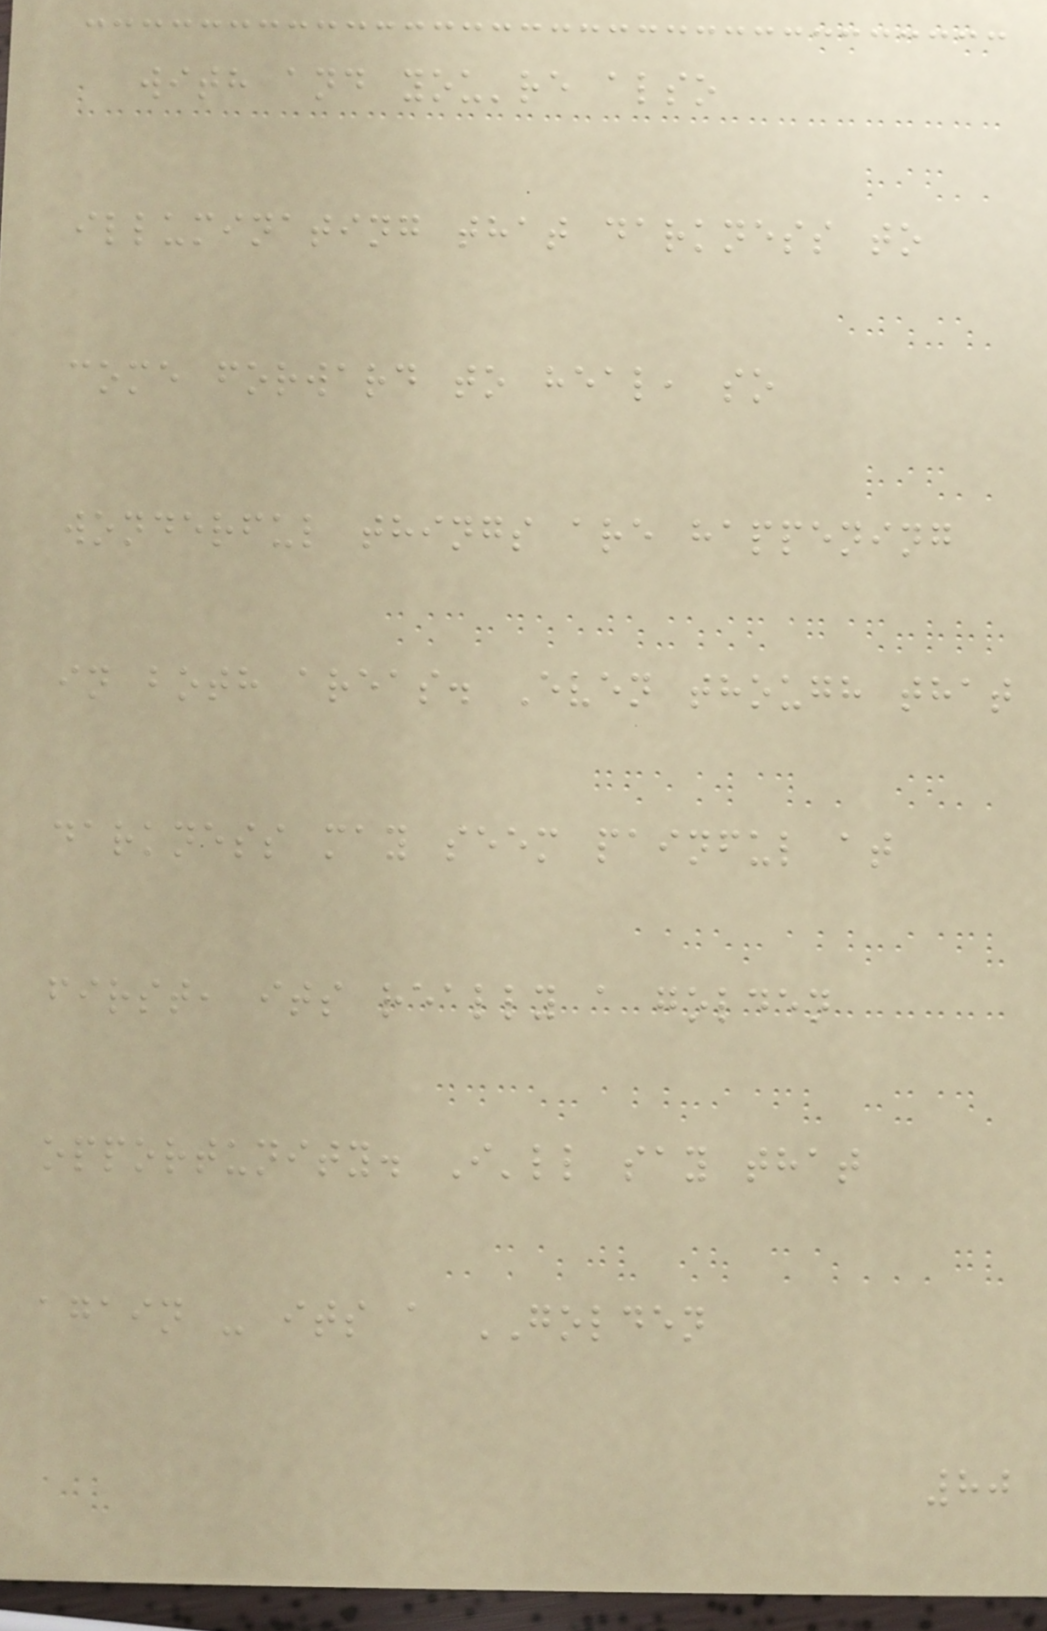with and you're also
illuminating that darkness to
come forward to heal, so
wonderful things are happening
in both areas. Even though that
darkness may seem painful at
first, its really a golden
opportunity. I'll say that
again - its a GOLDEN
80
